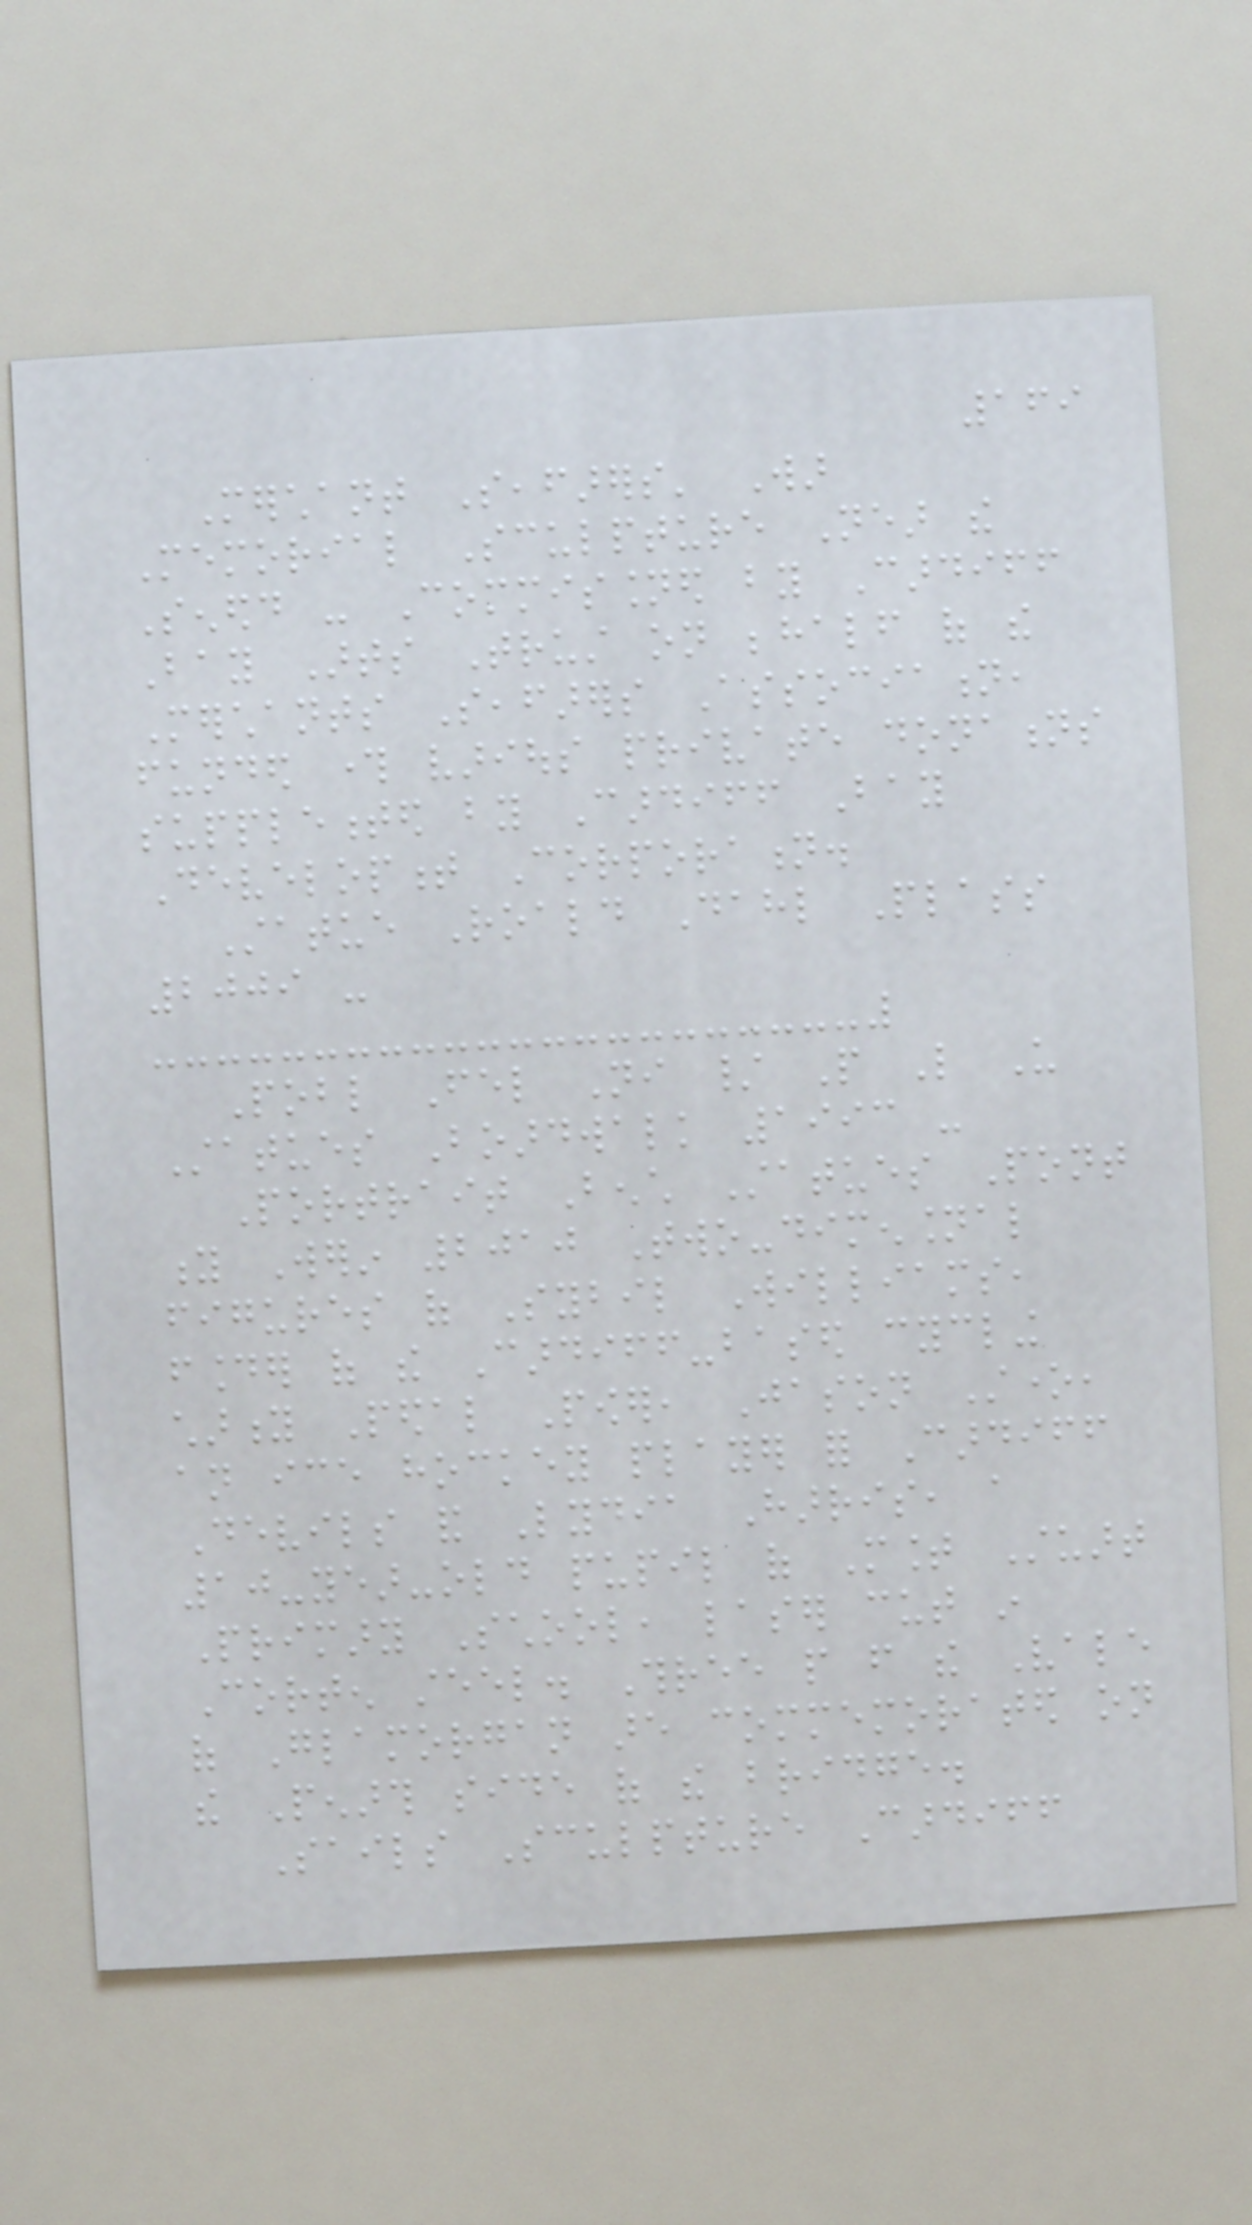169
Merchant Seafarers' War
Memorial Sculpture Near the
Senedd - Commissioned by Cardiff
Bay Arts Trust on behalf of the
Merchants Seafarers Association,
funded through various private donations
supplemented by Cardiff Bay
Development Corporation.
Statue Roald Dahl Plass
2009 -
Pobl Fel Ni / People Like Us
Statues Boardwalk 1993 -
Portrait Bench Statues Pont
y Werin 2010 Two-dimensional
figures of Sybil Williams,
founder of the Cardiff-based cycling
charity Pedal Power, Jason Stone,
an ice hockey player for Cardiff
Devils and Lydia Harris, a
10-year-old pupil of Mount Stuart
Primary School, laser cut in
Corten steel. Three people from the Vale
of Glamorgan are commemorated on
the Penarth side of the bridge.
Sails Sculpture Cardiff
